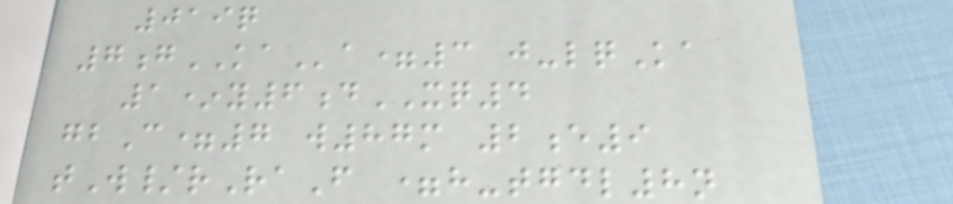019q
7gKAa=3 j-lqKa
1*y6dXQ4
gbC=7 w87m 2e9
tW/rRaF =h-tgdl8n
